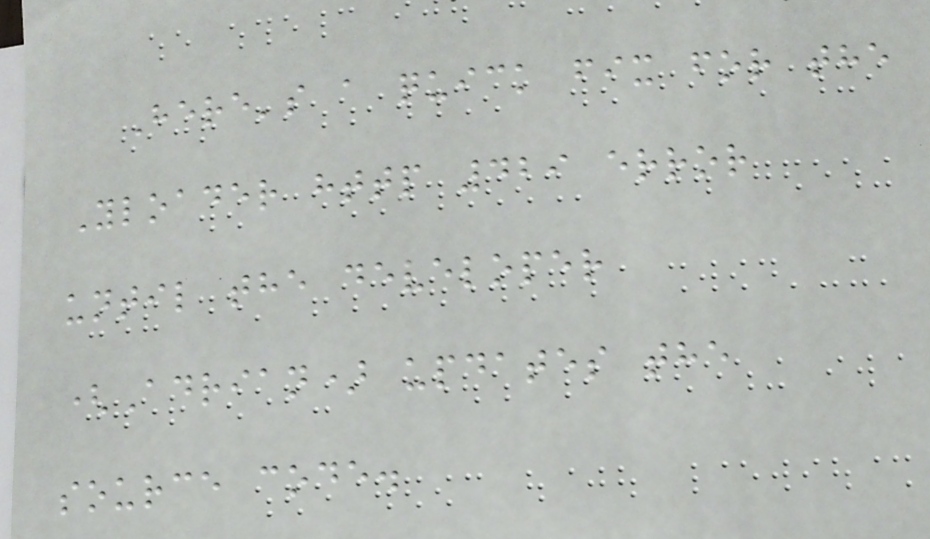Here's a quick fix for the
Yloader http 429 error
until the developer
(Adrian) updates the
source code.
